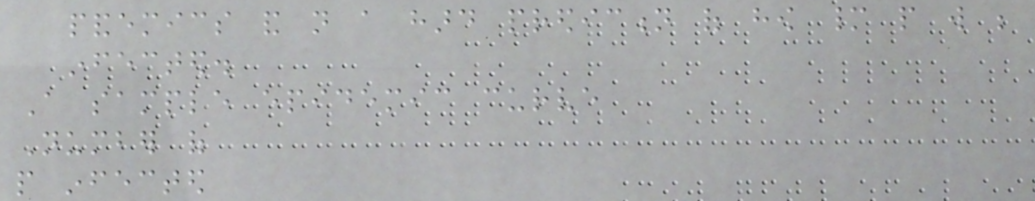pandemics and not a hard prediction of how many people will be
infected.
A sample epidemic curve
Number of
people infected
